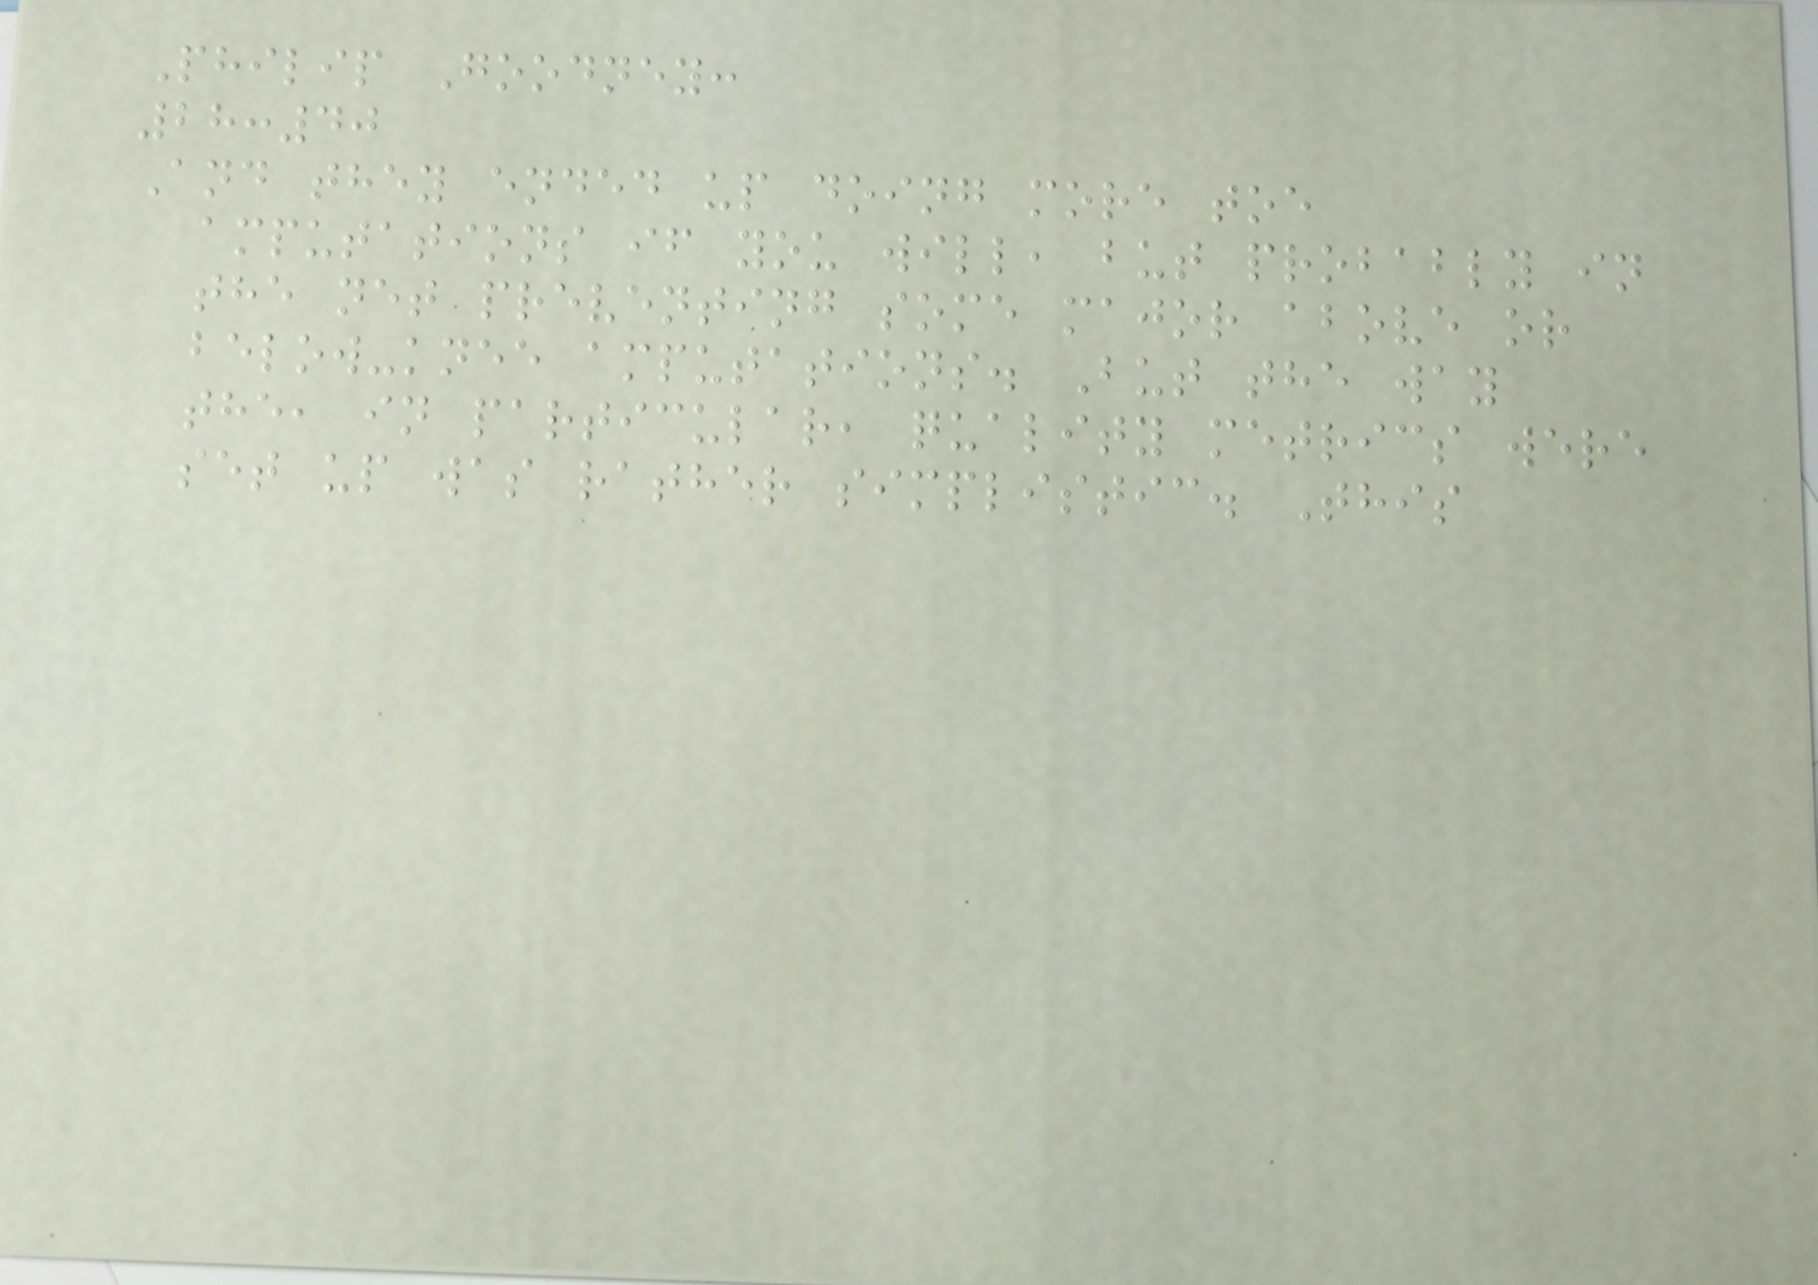Philip Goodney:
28:40
And they ended up doing more toe
amputations if you will, but probably in
the net preventing some major above or
below-knee amputations. But the way
the, in particular, quality metrics were
set up was rather simplistic. This
